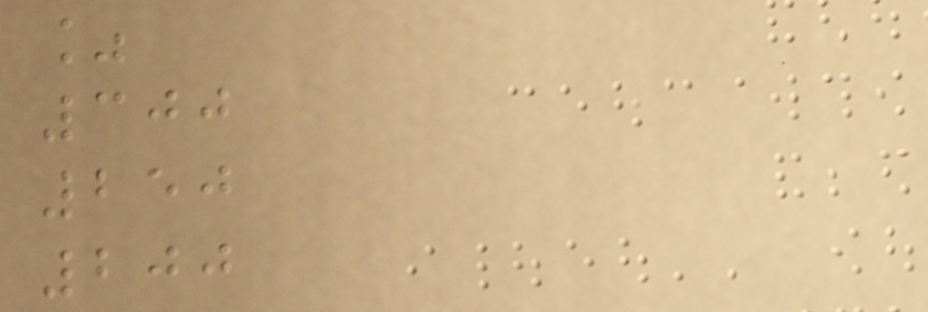%
300
250
200
